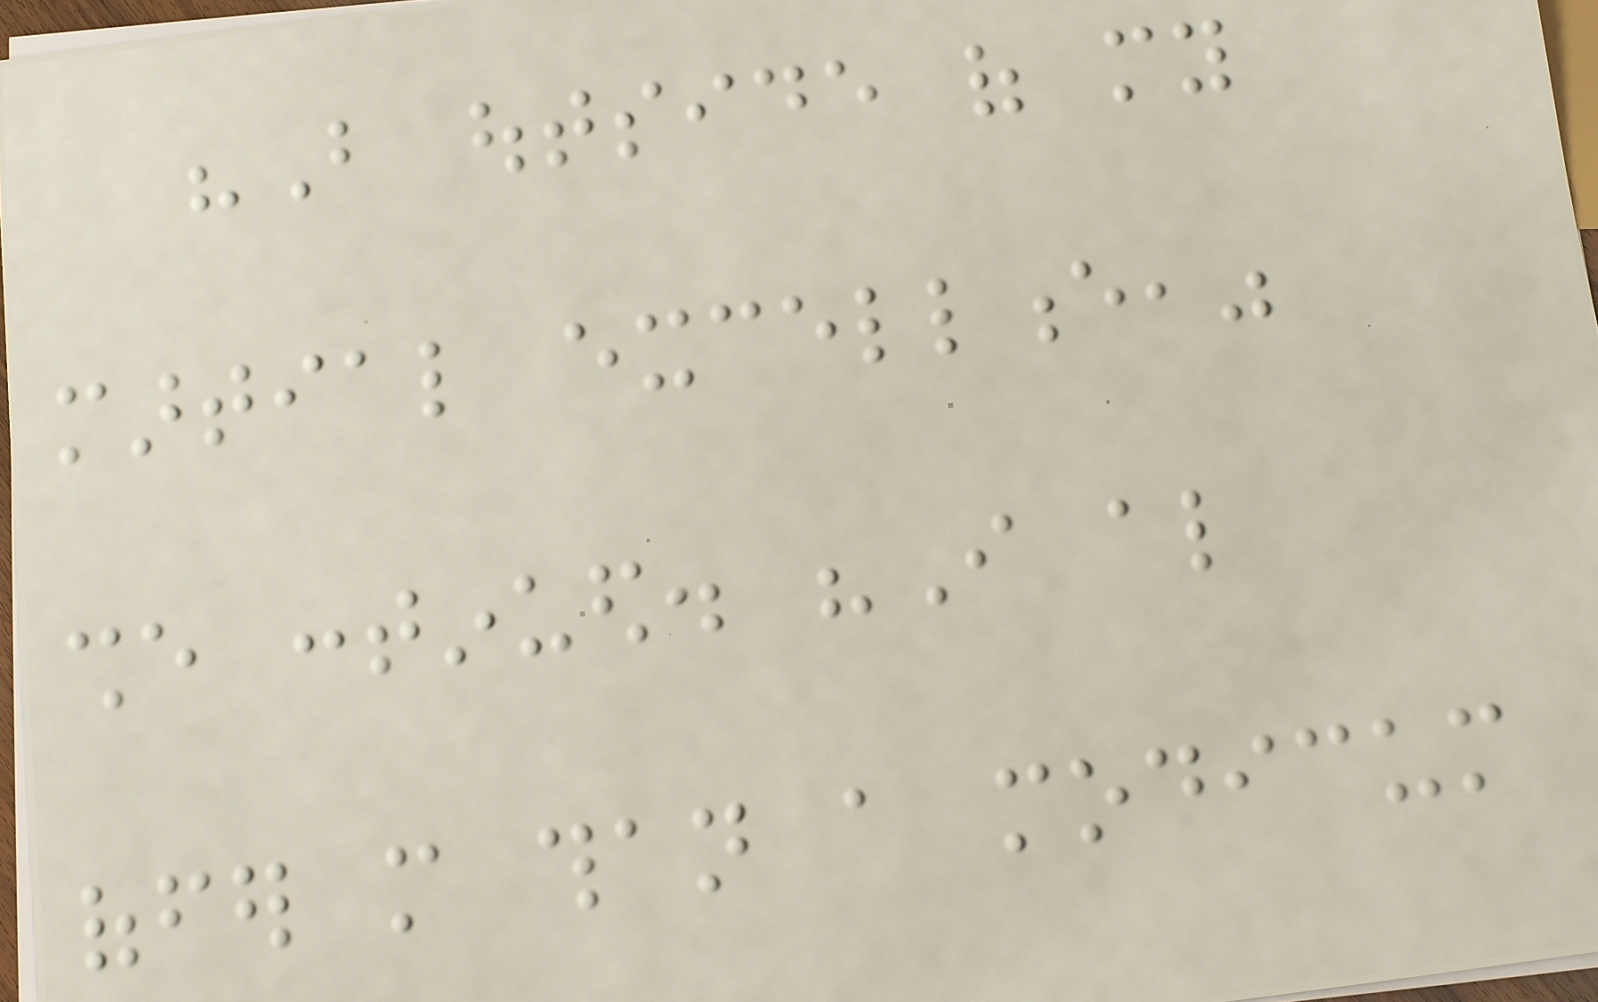"But outside of my
martial excellence,"
she continued. "I also
offer more than a modicum
